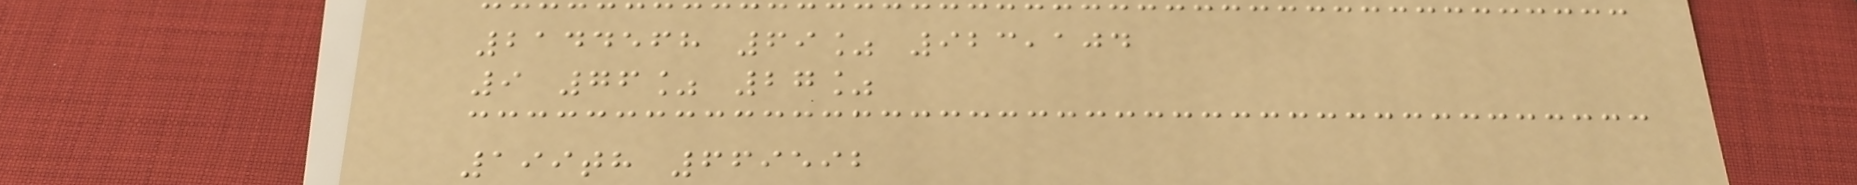2144568 69% 923,104
9 76% 27%
199th 669592
